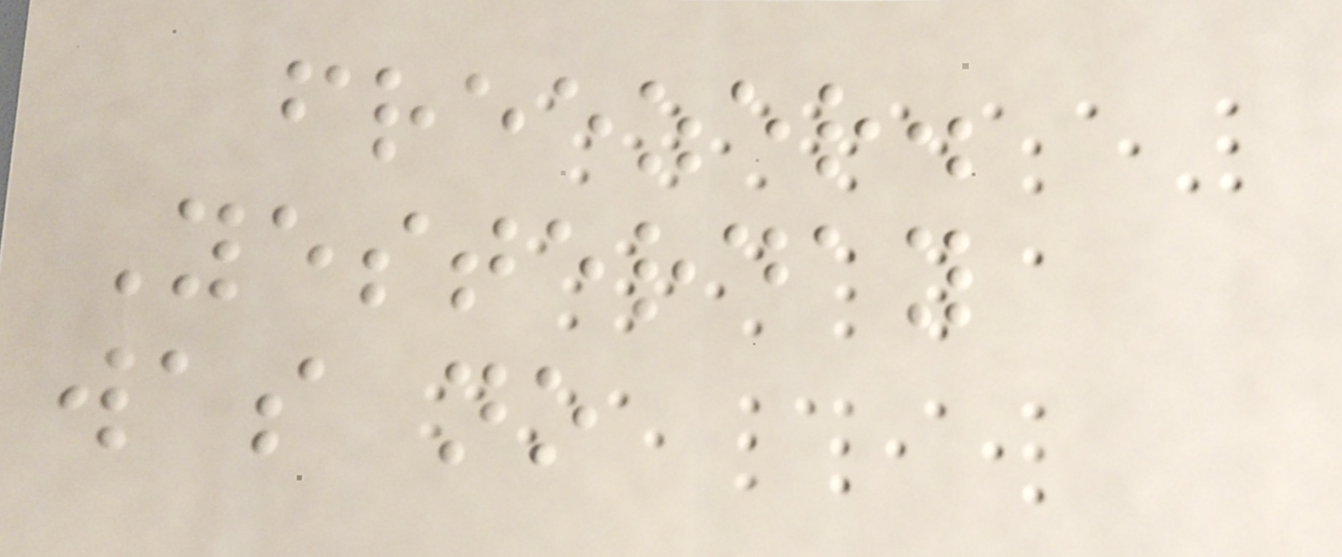freezer.
Yesterday
was no
